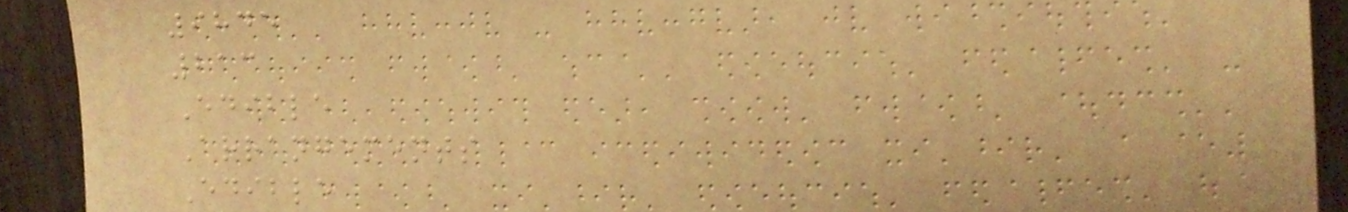9845
213
Edible
Arrangements
Edible
